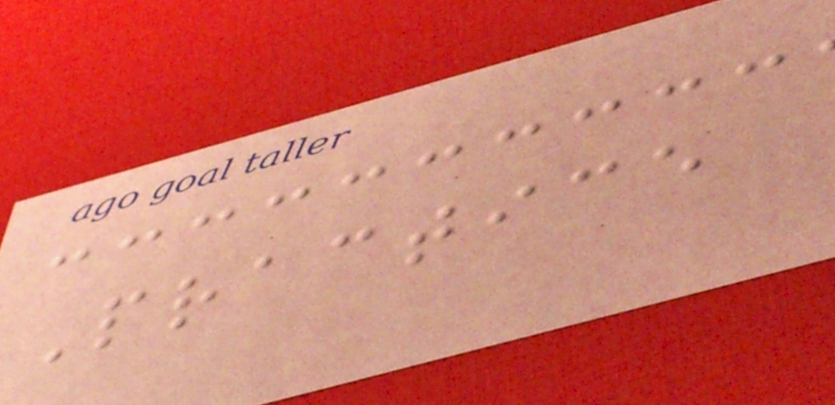Practice
